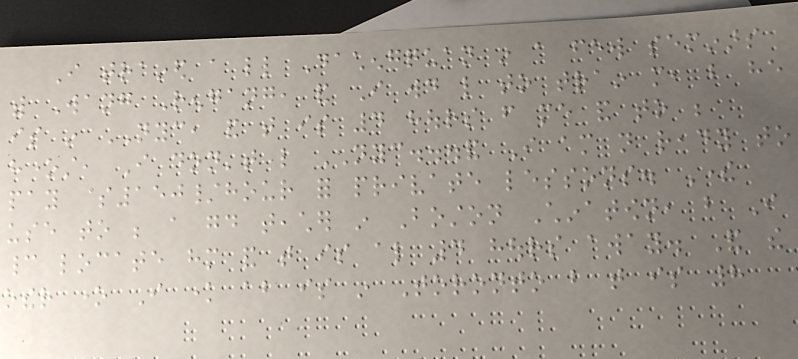I trained a little Dachengquan in a few seminars
with Wang Rengang, and I would like to train more, but he
is in NYC, and that is 4 hours from me and to be
honest, I don't like NYC...and I am not ready to
pay $150/hour for private lessons. There
use to be a good teacher in Boston Chinatown, but I
cannot locate him and that is also 4 hours away. And the
other one I know about is in Toronto but that is 8
